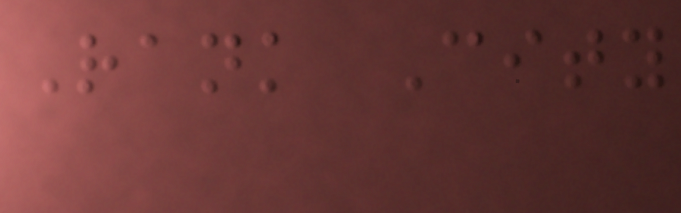Rank City
